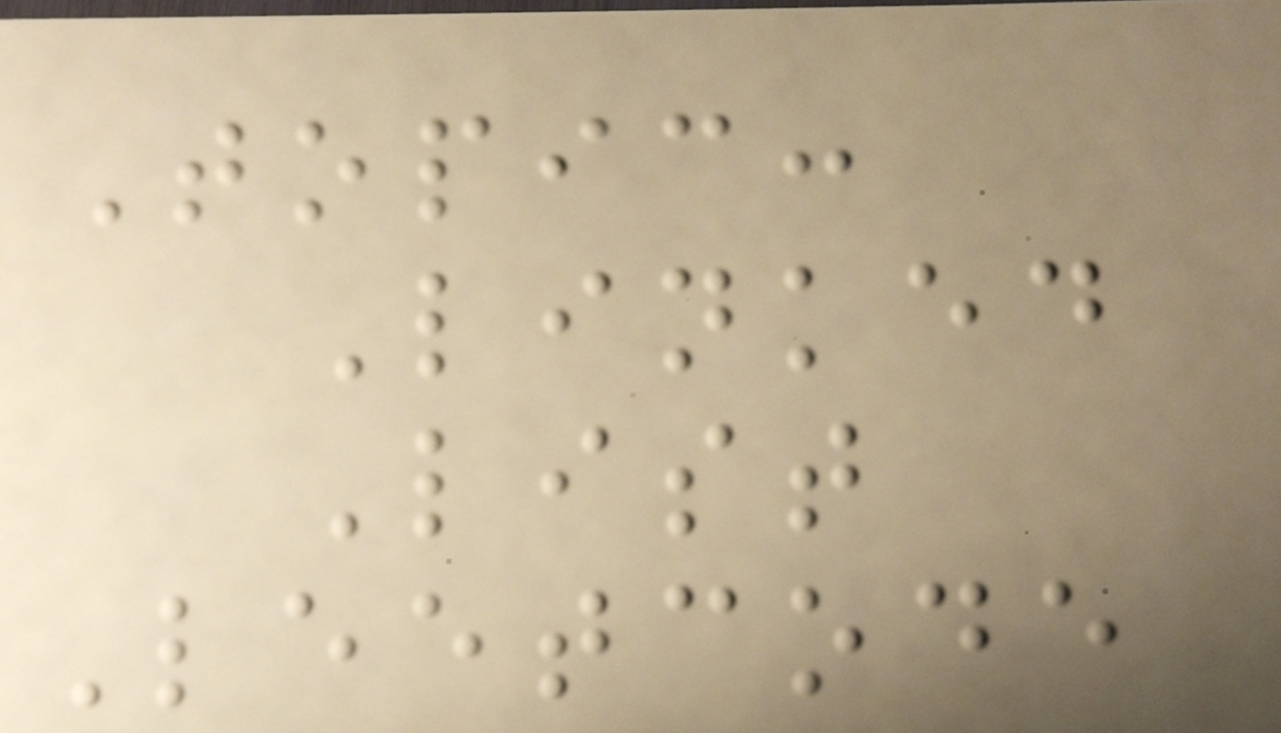Topic:
Linked
List
Leetcode
